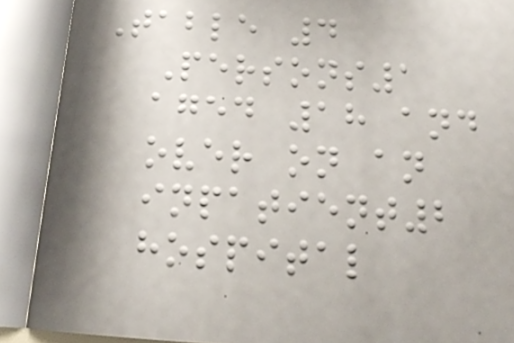Table 4
Persons1
aged 18 and
over on an
inpatient2
hospital
